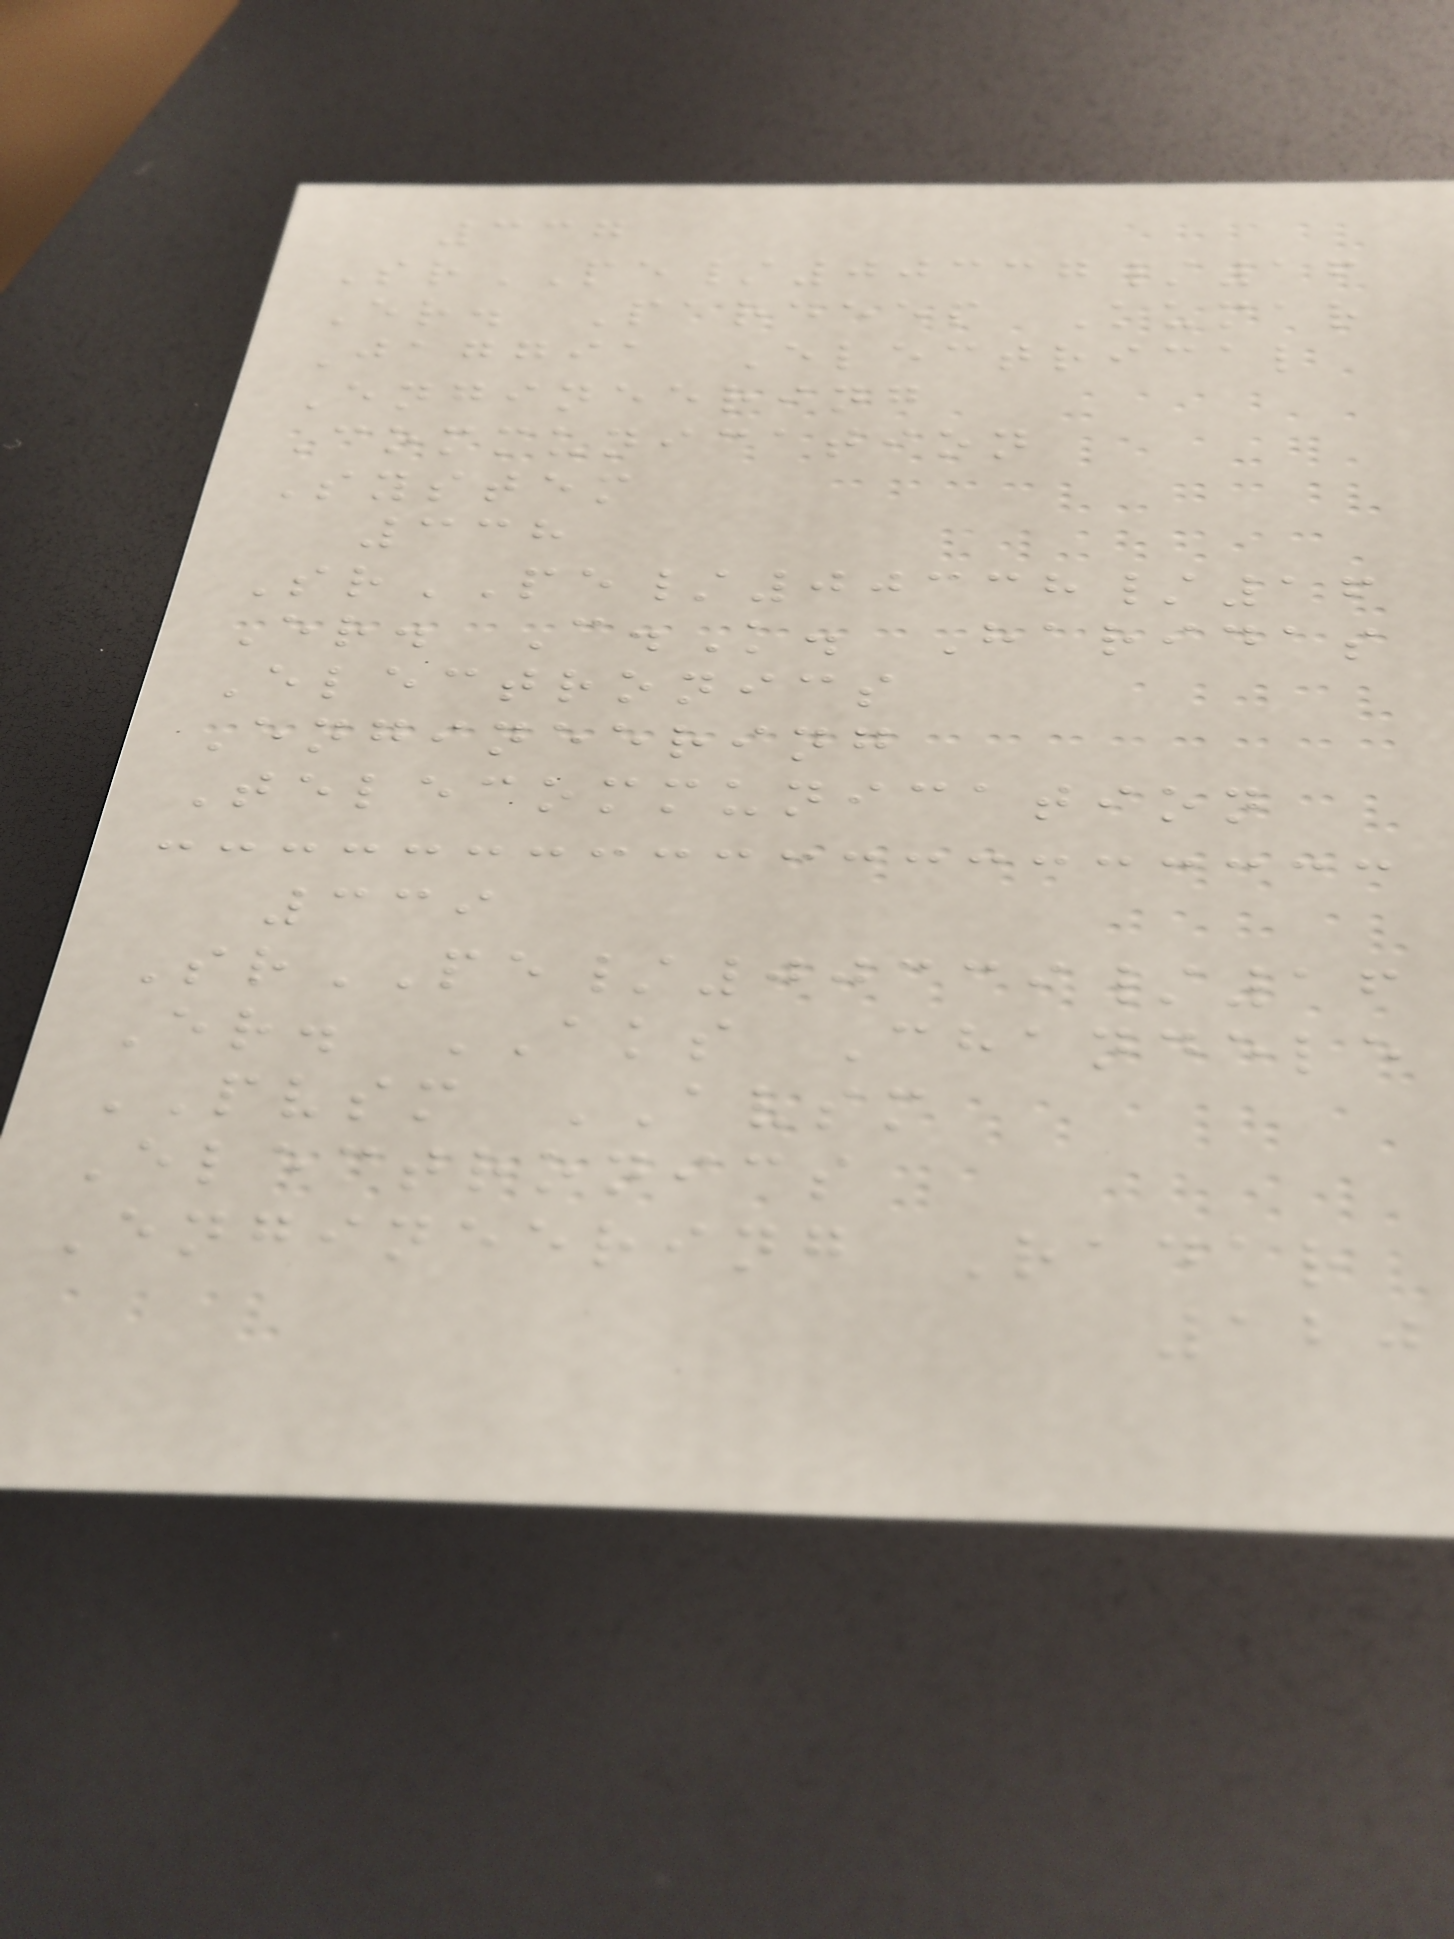337
SrPE/00337/16
Er. Pardeep Kumar
Jaggia Electrical
Engineering
Communication
System
338
SrPE/00338/16
Er. C.K. Haridas
Electronics
Engineering
Telecommunication
339
SrPE/00339/16
Er. AKS Chandele
PVSM AVSM
Electronics
Engineering Radar
120
